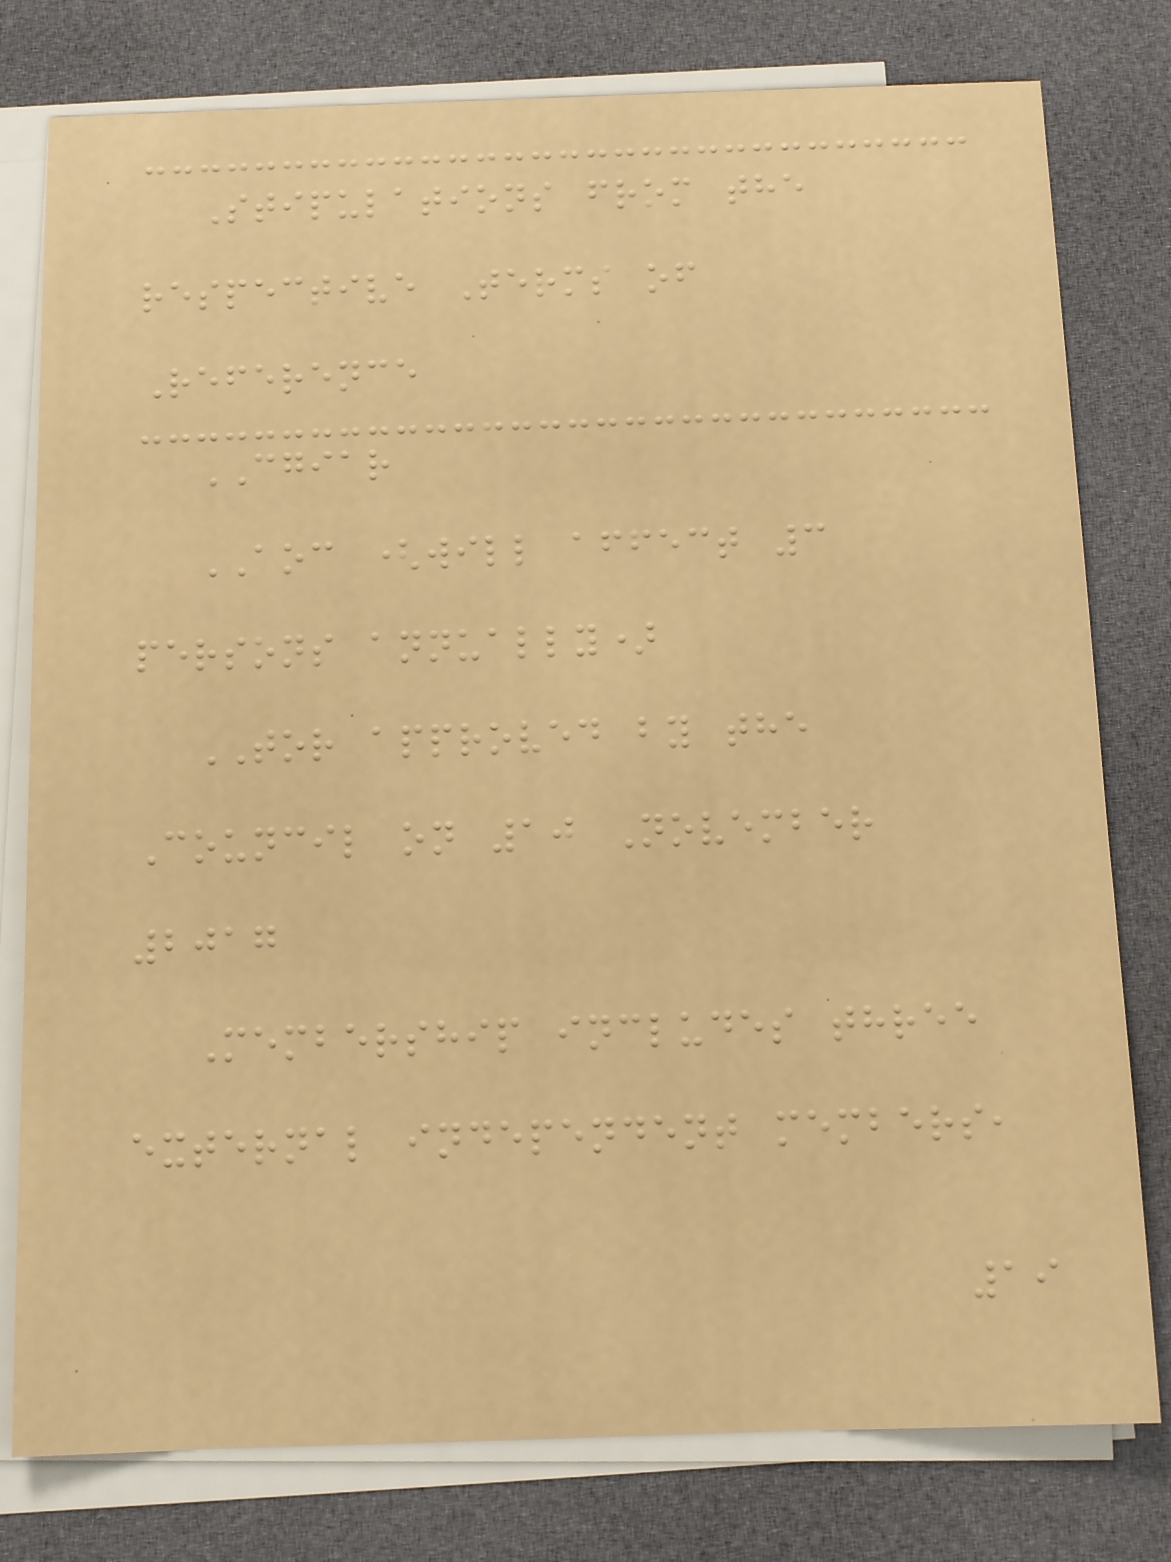Stipulations from the
respective Terms of
Reference
CGIAR
AOC (will affect 3
persons annually)
TOR approved by the
Council on 10 November
2017
Membership includes three
external independent members,
19
